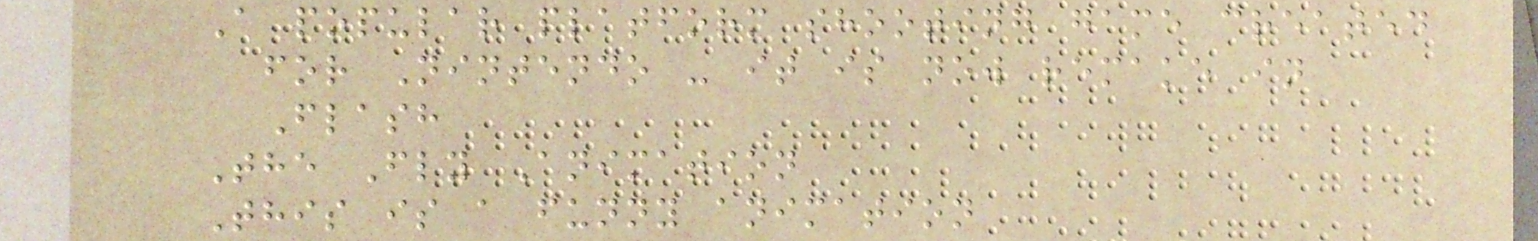A popular platform shooting game created
for Nintendo - it is now remake in
Flash
The Fly Animation
This is a funny animation
